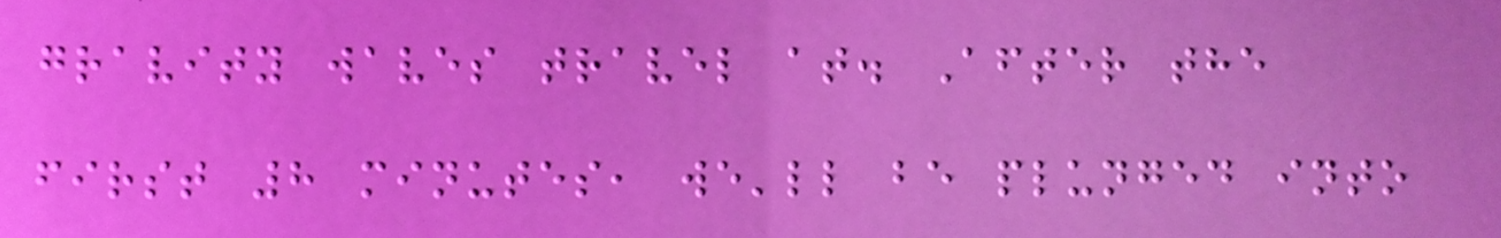gravity waves travel at. After the
first 8 minutes, we'll be plunged into
